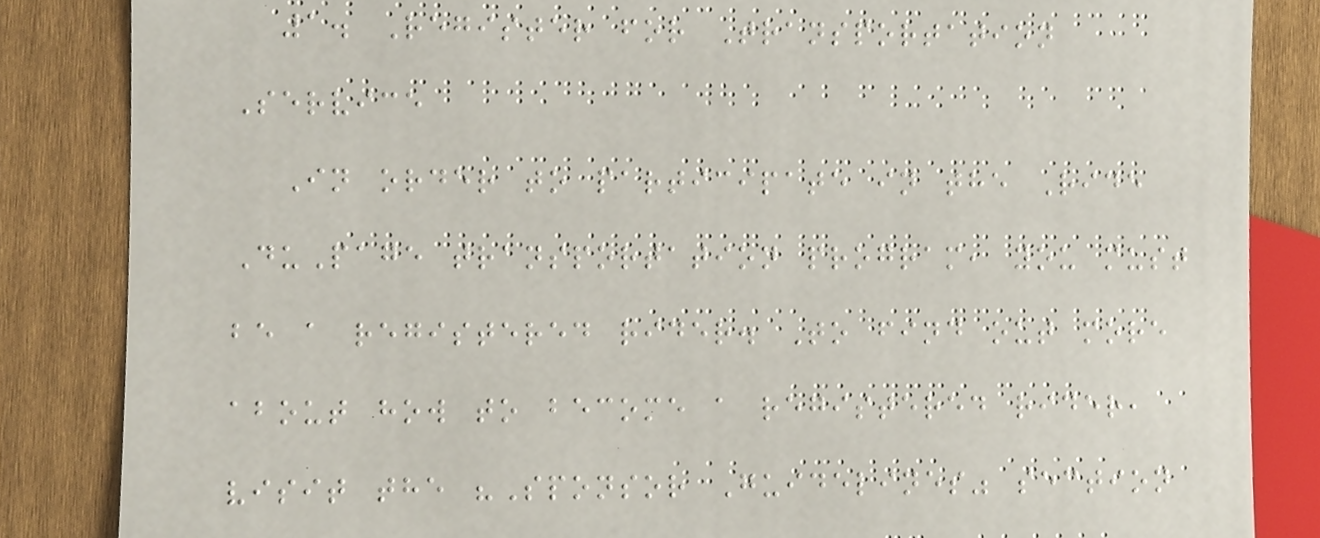1. Register for Transportation
Service
In order to participate in the Ride
DuPage transportation program, you must
be a registered rider. To find out more
about how to become a registered rider,
visit the "Sponsor Guidelines" section
